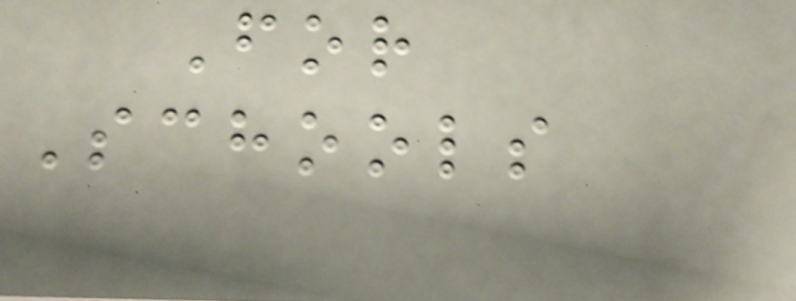For
Schools
